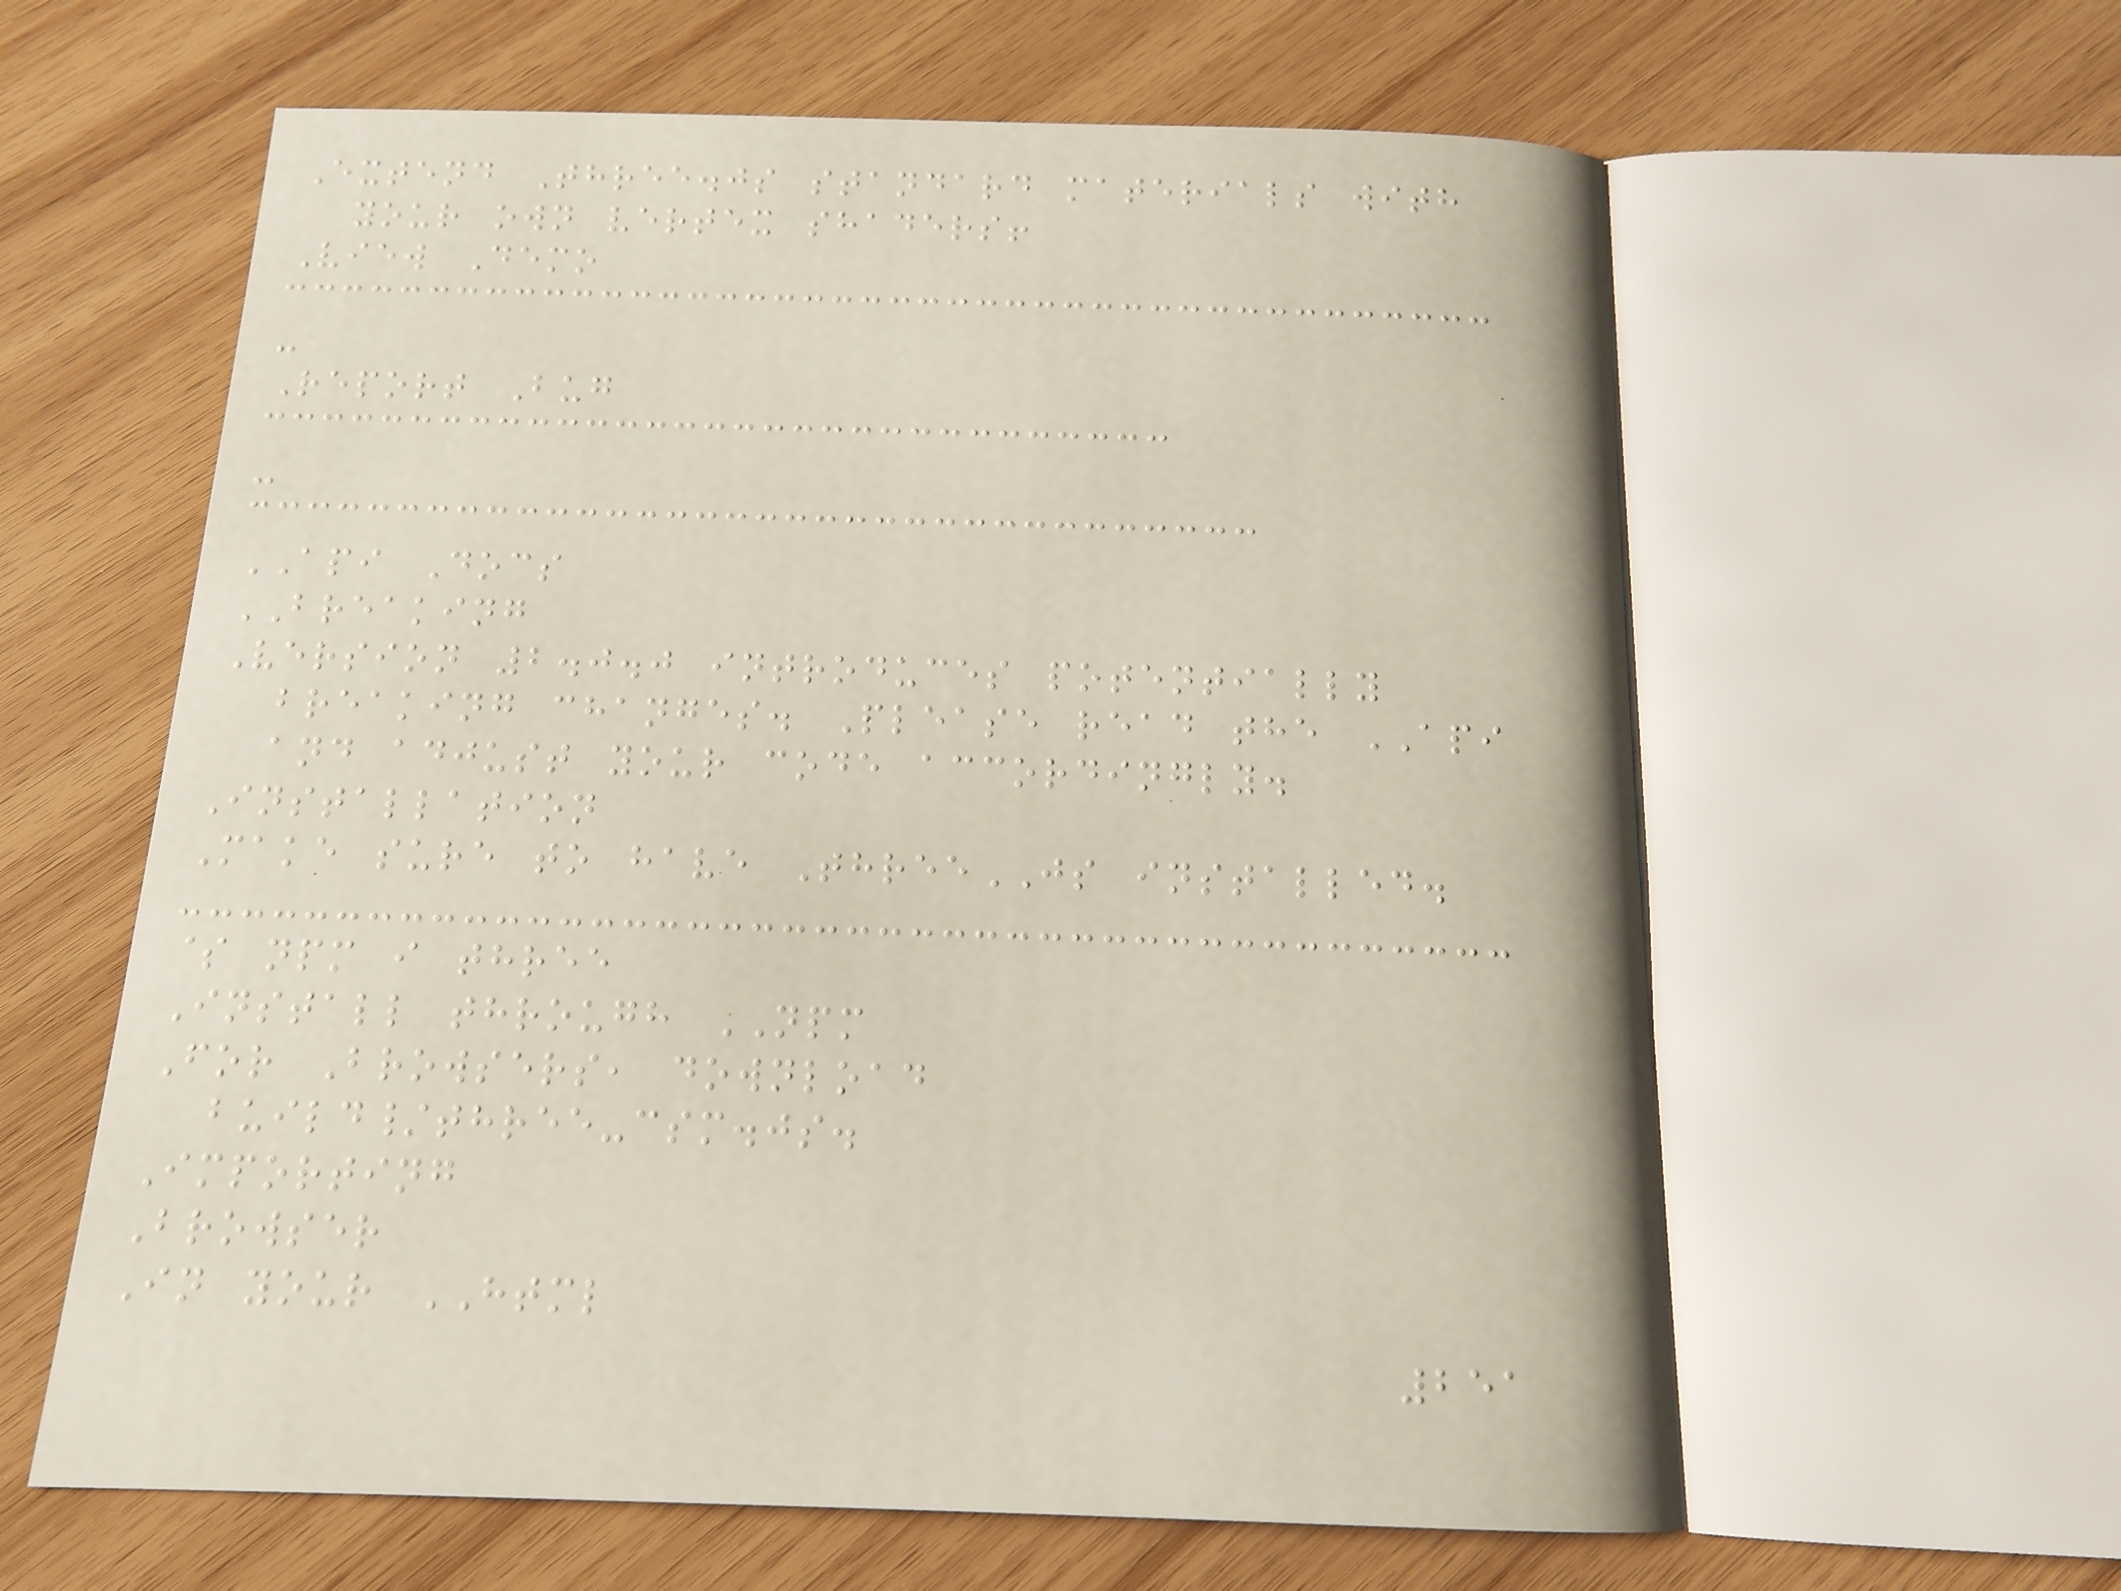Extend Three.js standard materials with
your own vertex shaders!
View Demo
-
Report Bug
-
API Docs
BREAKING
Version 2.0.0 introduces potentially
breaking changes. Please read the API
and adjust your code accordingly.
Installation
Make sure to have ThreeJS installed.
$ npm i three
Install through NPM
For Browsers, download
build/three-csm.js.
Importing
Browser
In your HTML
251
